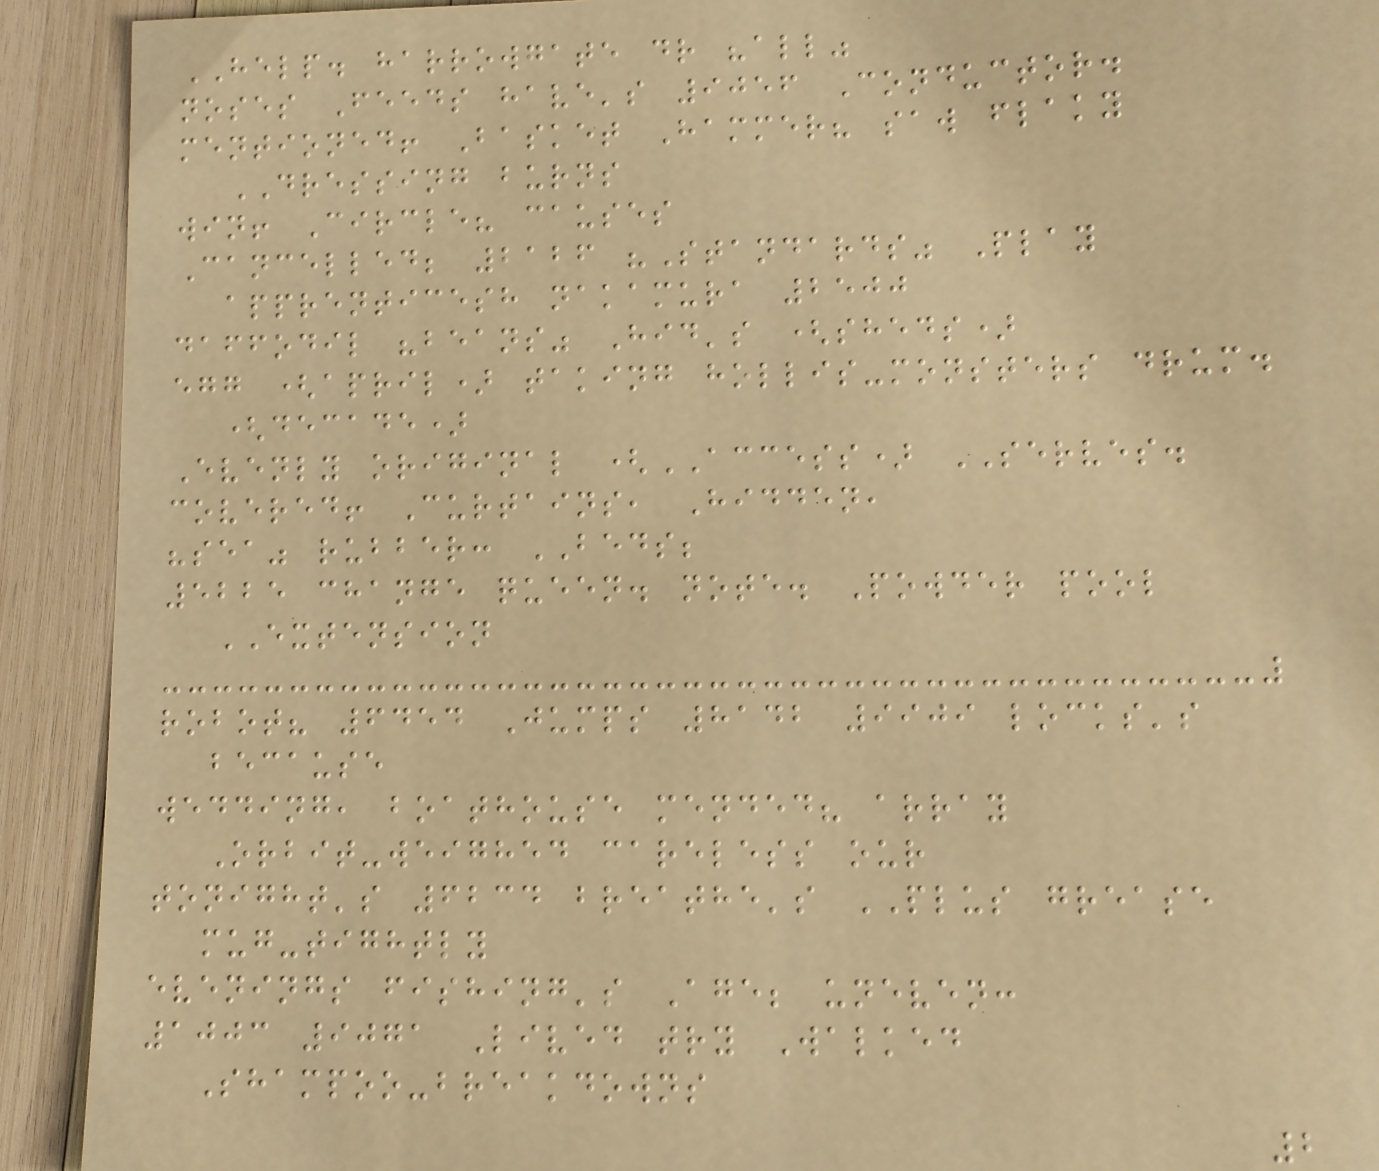HELP. harrowgate dr "all"
noses Feeds have's 9056 Conductor.
mentioned! Basket Hammer? saw flaky
DRESSING burns
win! Circle? causes
Cancelled; 2126 "Standards" Play
apprenticesh nakamura 2500
daffodil "beans" Hid's (sheds)
egg (april) taking hollis-monsters drum.
(decade)
Evenly original (ACCESS) SERVES.
covered! Curtains, Hidden,
"sea" rubber: BEDS;
5225 change queen. note. Powder pool
EXTENSION
robot? 6454 Jumps 8142 9909 locks's
because
wedding, boathouse mended? array
Orbit-weighed careless our
tonight's 6234 breathe's PLUS grease
mug-tightly
evenings fishing's Age; uneven:
1003 9071 Lived try Walked
Shampoo-breakdowns
2
